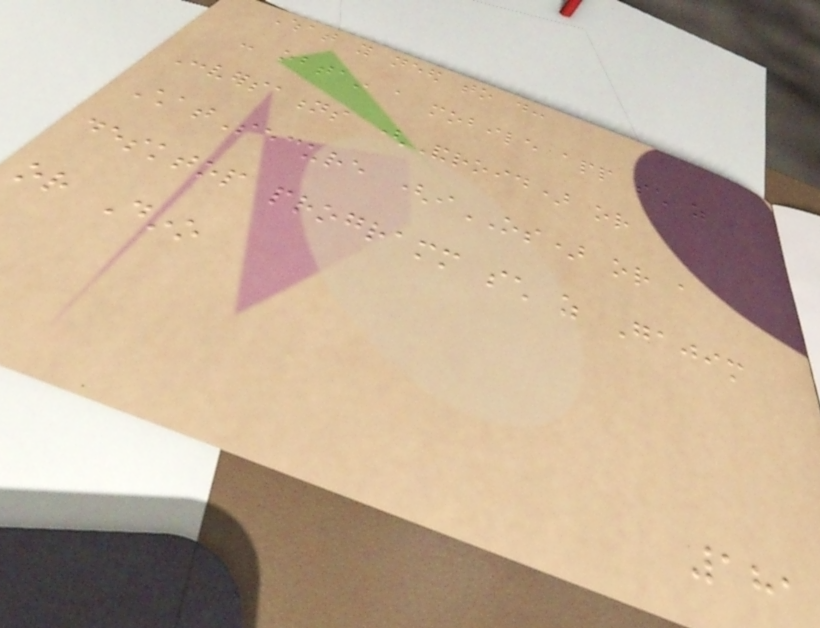What you need to do:
- obtain a mobile app such as
Conversations (Android) or
ChatSecure (iOS) or a
desktop programm such as Gajim
or Dino
181
